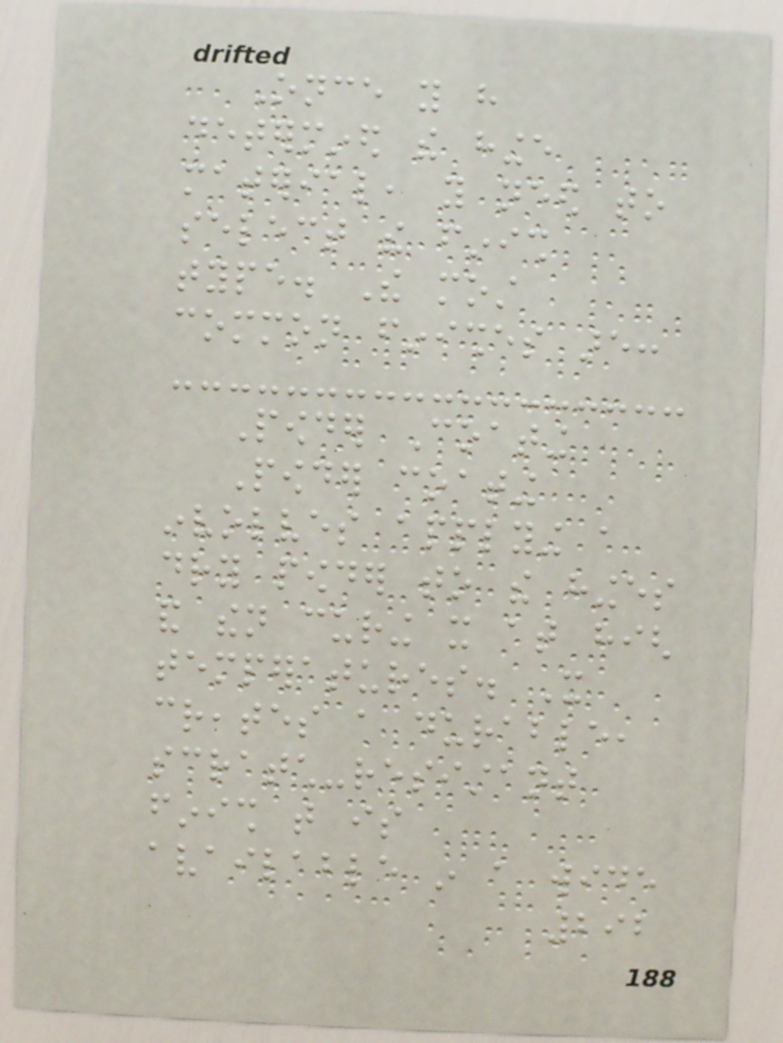Once you have
determined the hinge
material, you need to
select the finish
type. The most
common finishes are:
Powder Coating
Powder coating
involves applying a
dry powder to the hinges
and then curing it at high
temperatures. It
creates a durable,
scratch-resistant
finish that is
available in a wide
292
